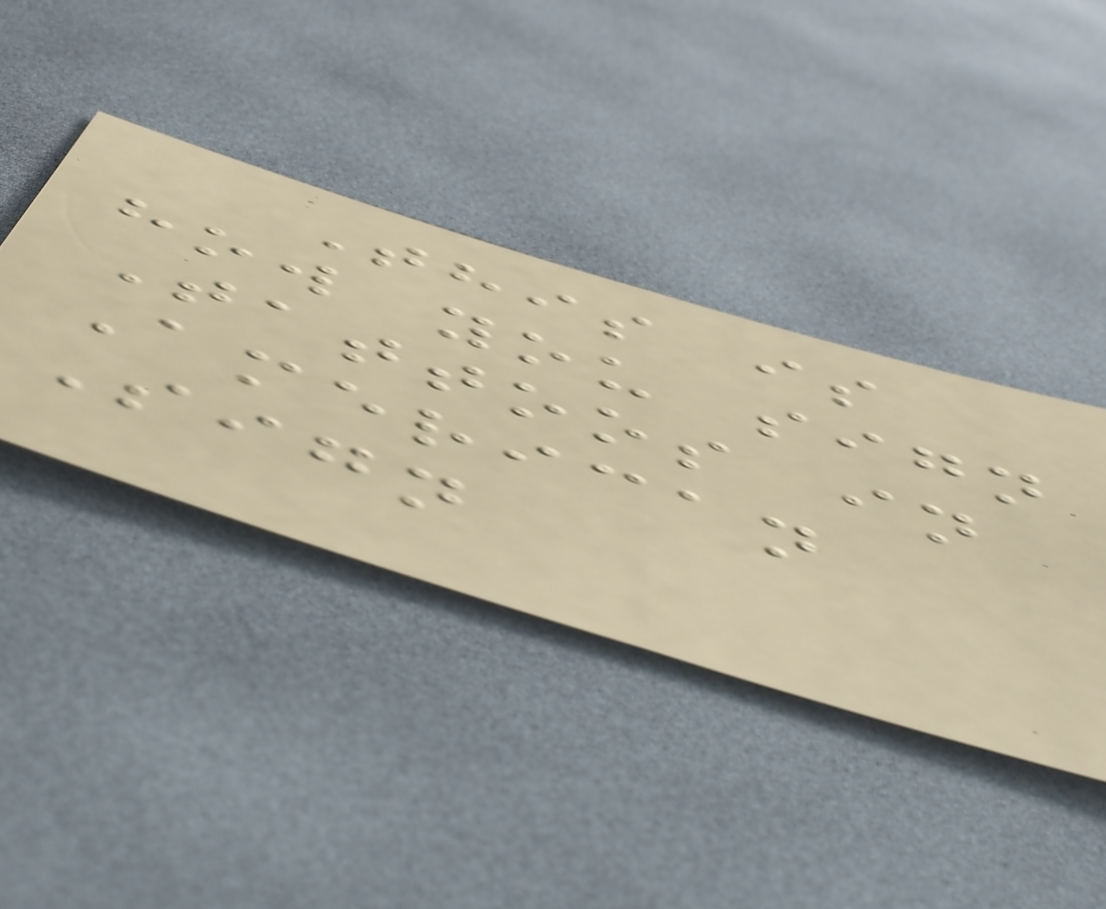This is
how you sign
Tattoos in
American
Sign
